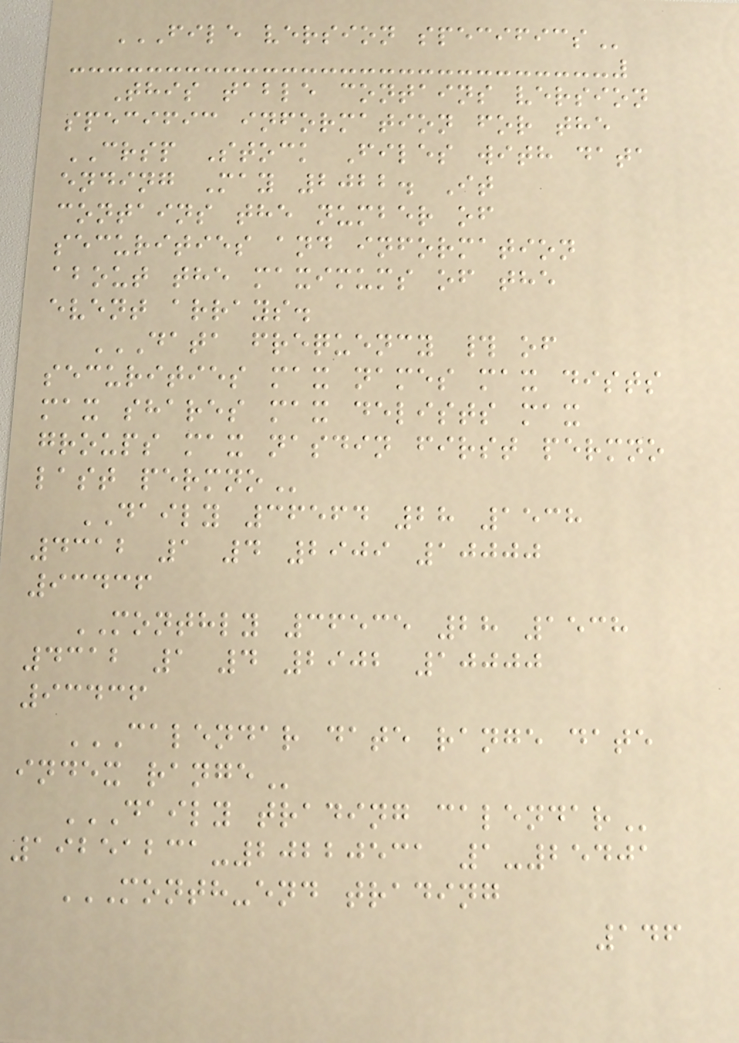FILE VERSION SPECIFICS
This table contains version
specific information for the
CRSP Stock Files with data
ending May 2022. It
contains the number of
securities and information
about the maximums of the
event arrays.
DATA FREQUENCY # OF
SECURITIES MAX NAMES MAX DISTS
MAX SHARES MAX DELISTS MAX
GROUPS MAX NASDIN FIRST PERMNO
LAST PERMNO
DAILY 36564 28 1538
4312 1 4 2909 10000
93436
MONTHLY 36535 28 1538
4312 1 4 2902 10000
93436
CALENDAR DATE RANGE DATE
INDEX RANGE
DAILY TRADING CALENDAR
19251231-20220531 1-25401
MONTH-END TRADING
146
